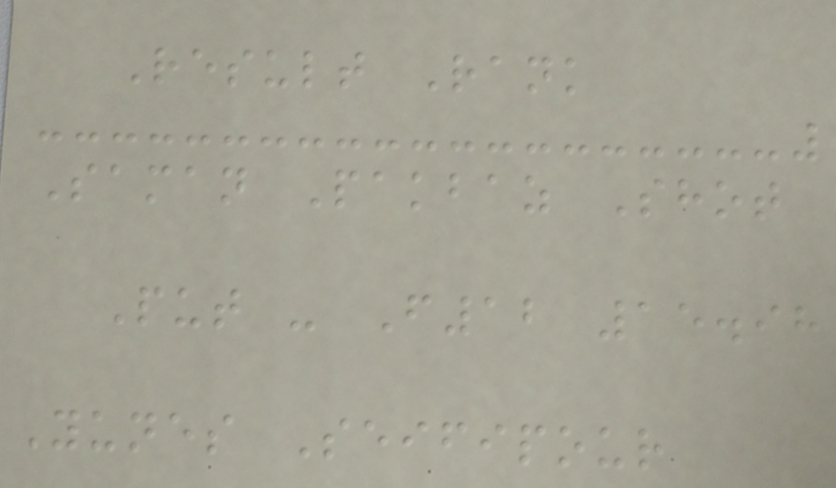Result Rank
Saman Pakbaz Shot
Put - F12 15.98
Yunes Seifipour
